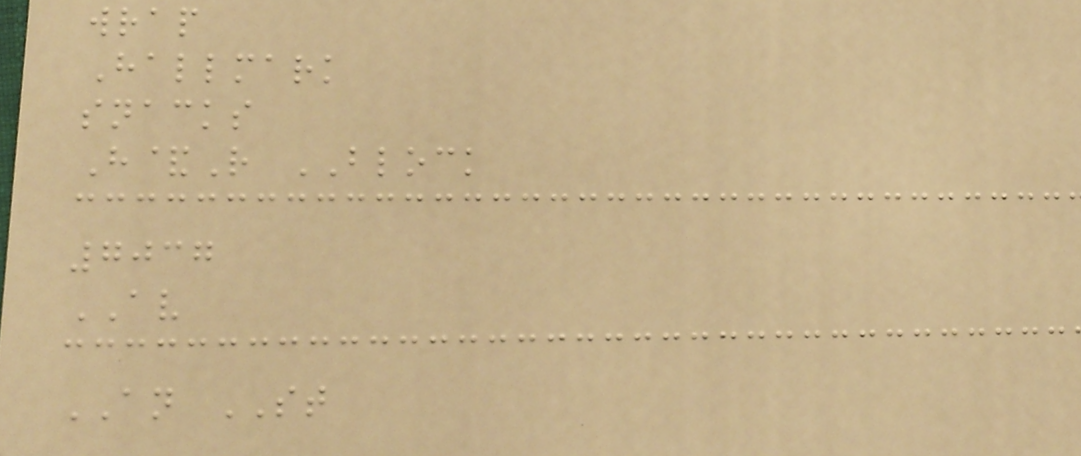wrap
Hallmark
snacks
H&R BLOCK
7037
AV
AN ST
